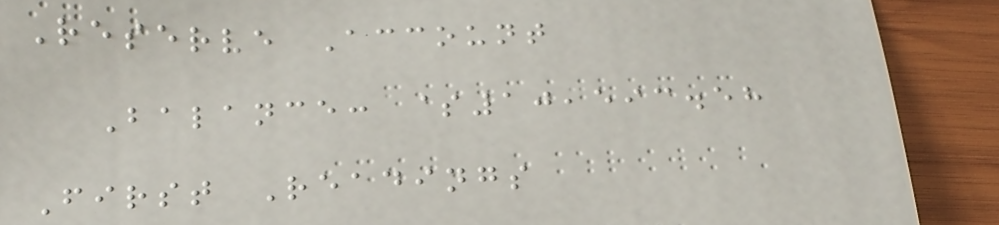Reserve Account
Balance: $10,593.58
First Readings
